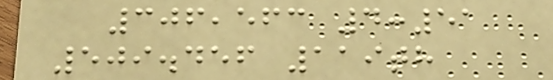306,563 4:51
509.456 119th
